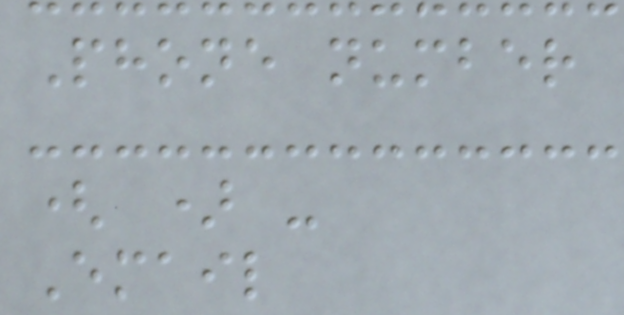Phone number
( ) -
Email
